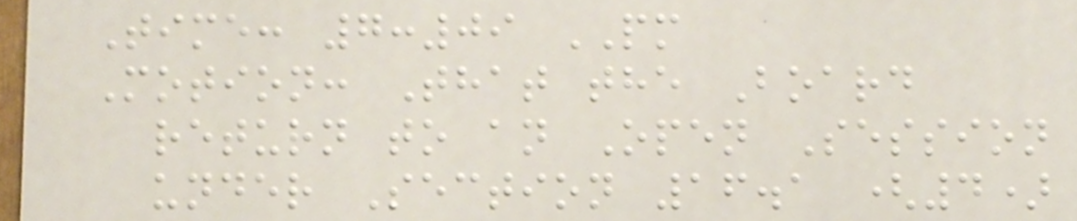Time: 7:09 PM
Motion: That the Board
return to an Open Session
under Section 16.1 (4)
